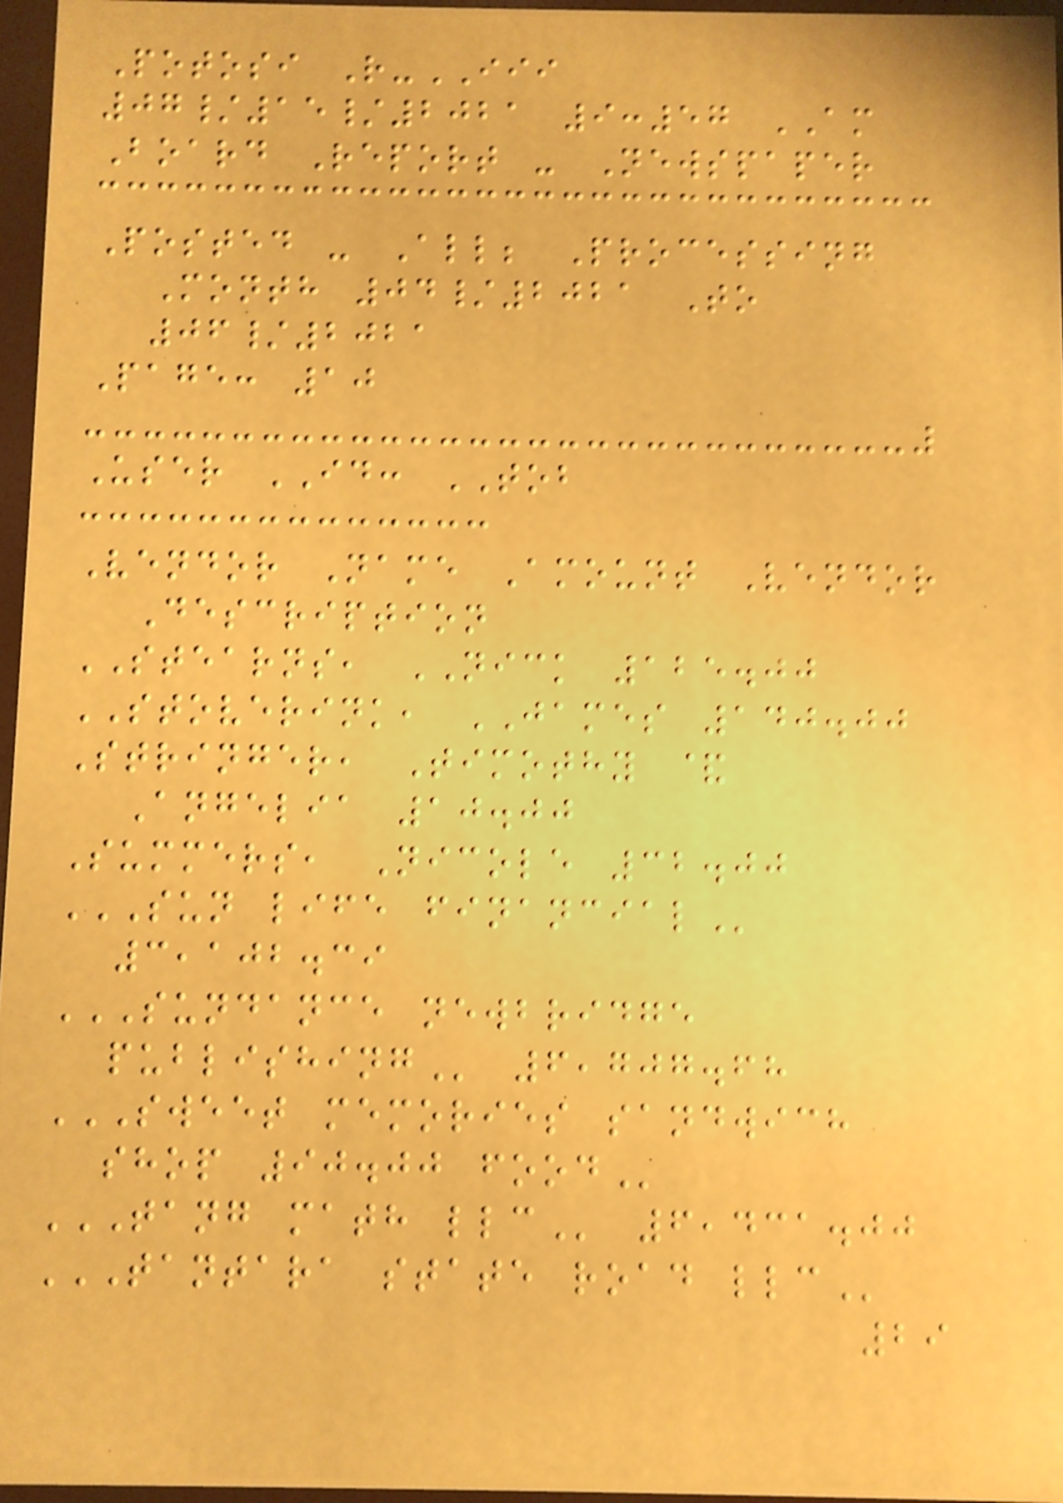Potosi R-III
07/15/2021 9:57 AM
Board Report - Newspaper
Posted - All; Processing
Month 04/2021 To
06/2021
Page: 10
User ID: TOB
Vendor Name Amount Vendor
Description
STEARNS, NICK 125.00
STOVERINK, JAMES 140.00
Stringer, Timothy &
Angelia 10.00
Summers, Nicole 32.00
SUN LIFE FINANCIAL
3,102.39
SUNDANCE NEWBRIDGE
PUBLISHING 6,707.68
SWEET MEMORIES SANDWICH
SHOP 90.00 FOOD
TANG MATH LLC 6,431.00
TANTARA STATE ROAD LLC
29
